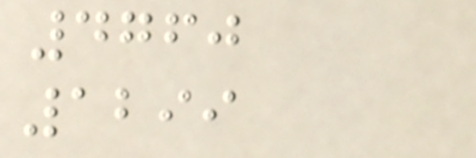4760
1299
